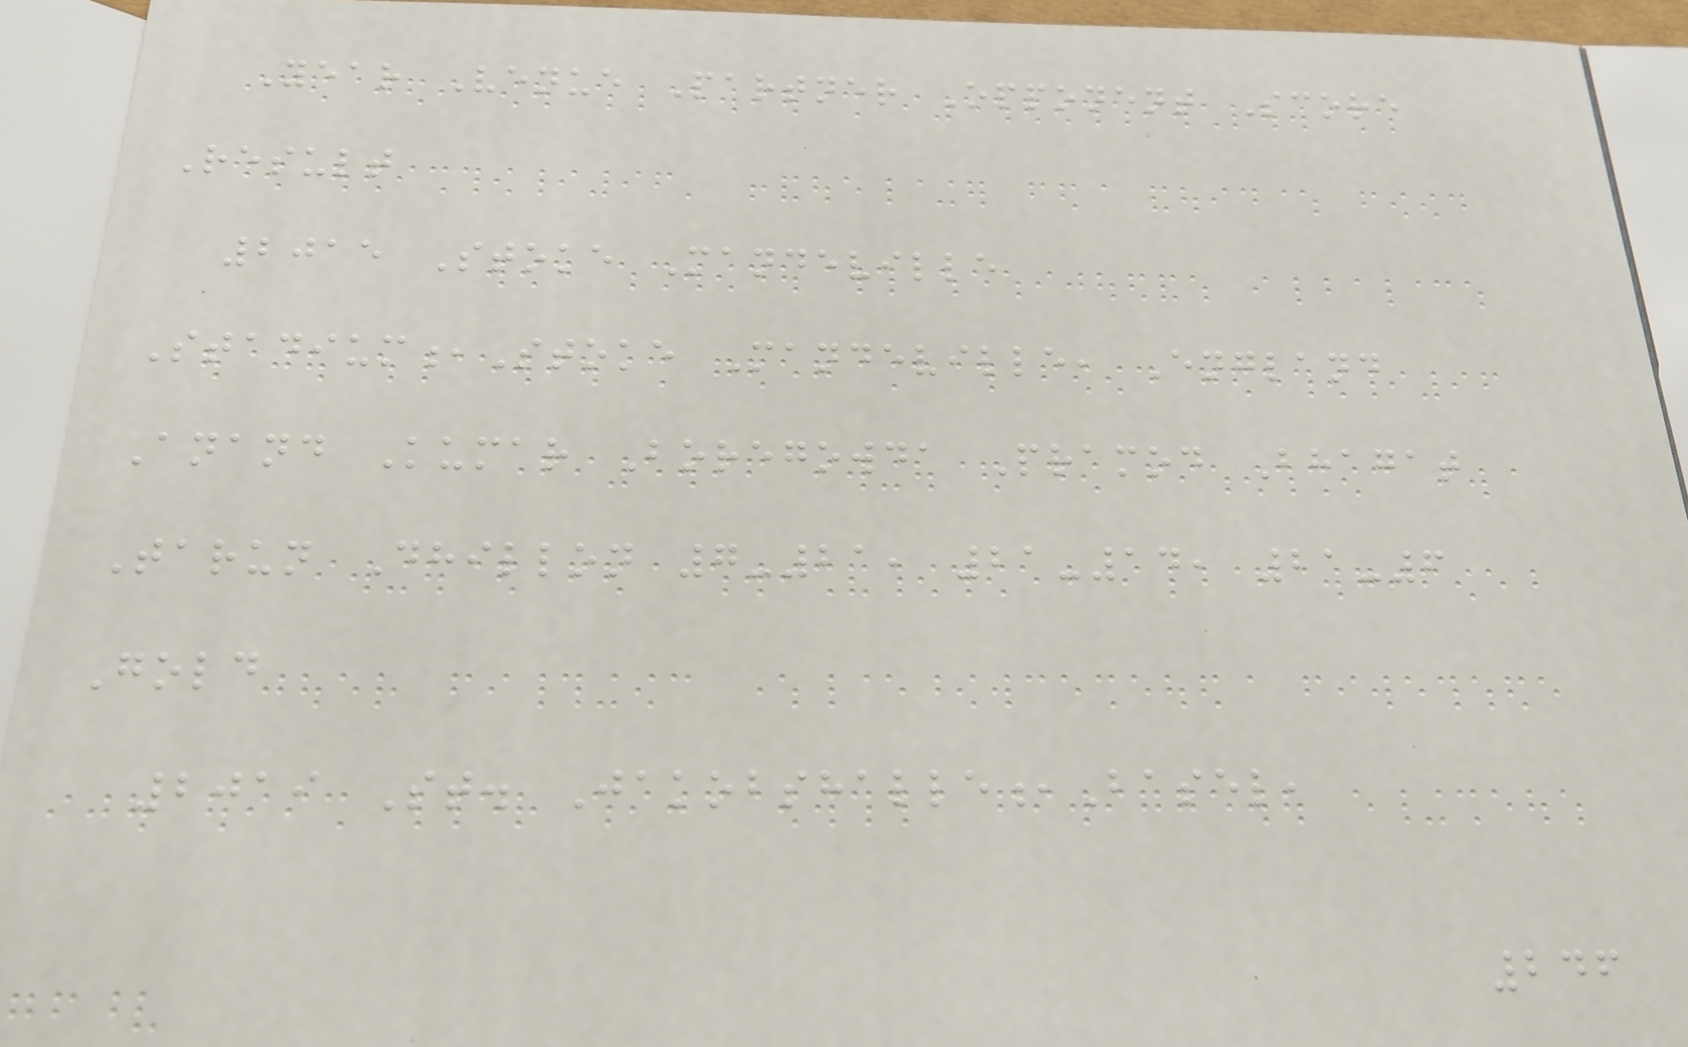Year Venue Partner Opponent Score
Result
2015 Stoke Mandeville
Stadium,Stoke Mandeville, England
Anand Kumar Boregowda Pramod Bhagat
Tarun Dhillon 7-21, 21-14, 21-6
Gold
2019 St. Jakobshalle,Basel,
246
